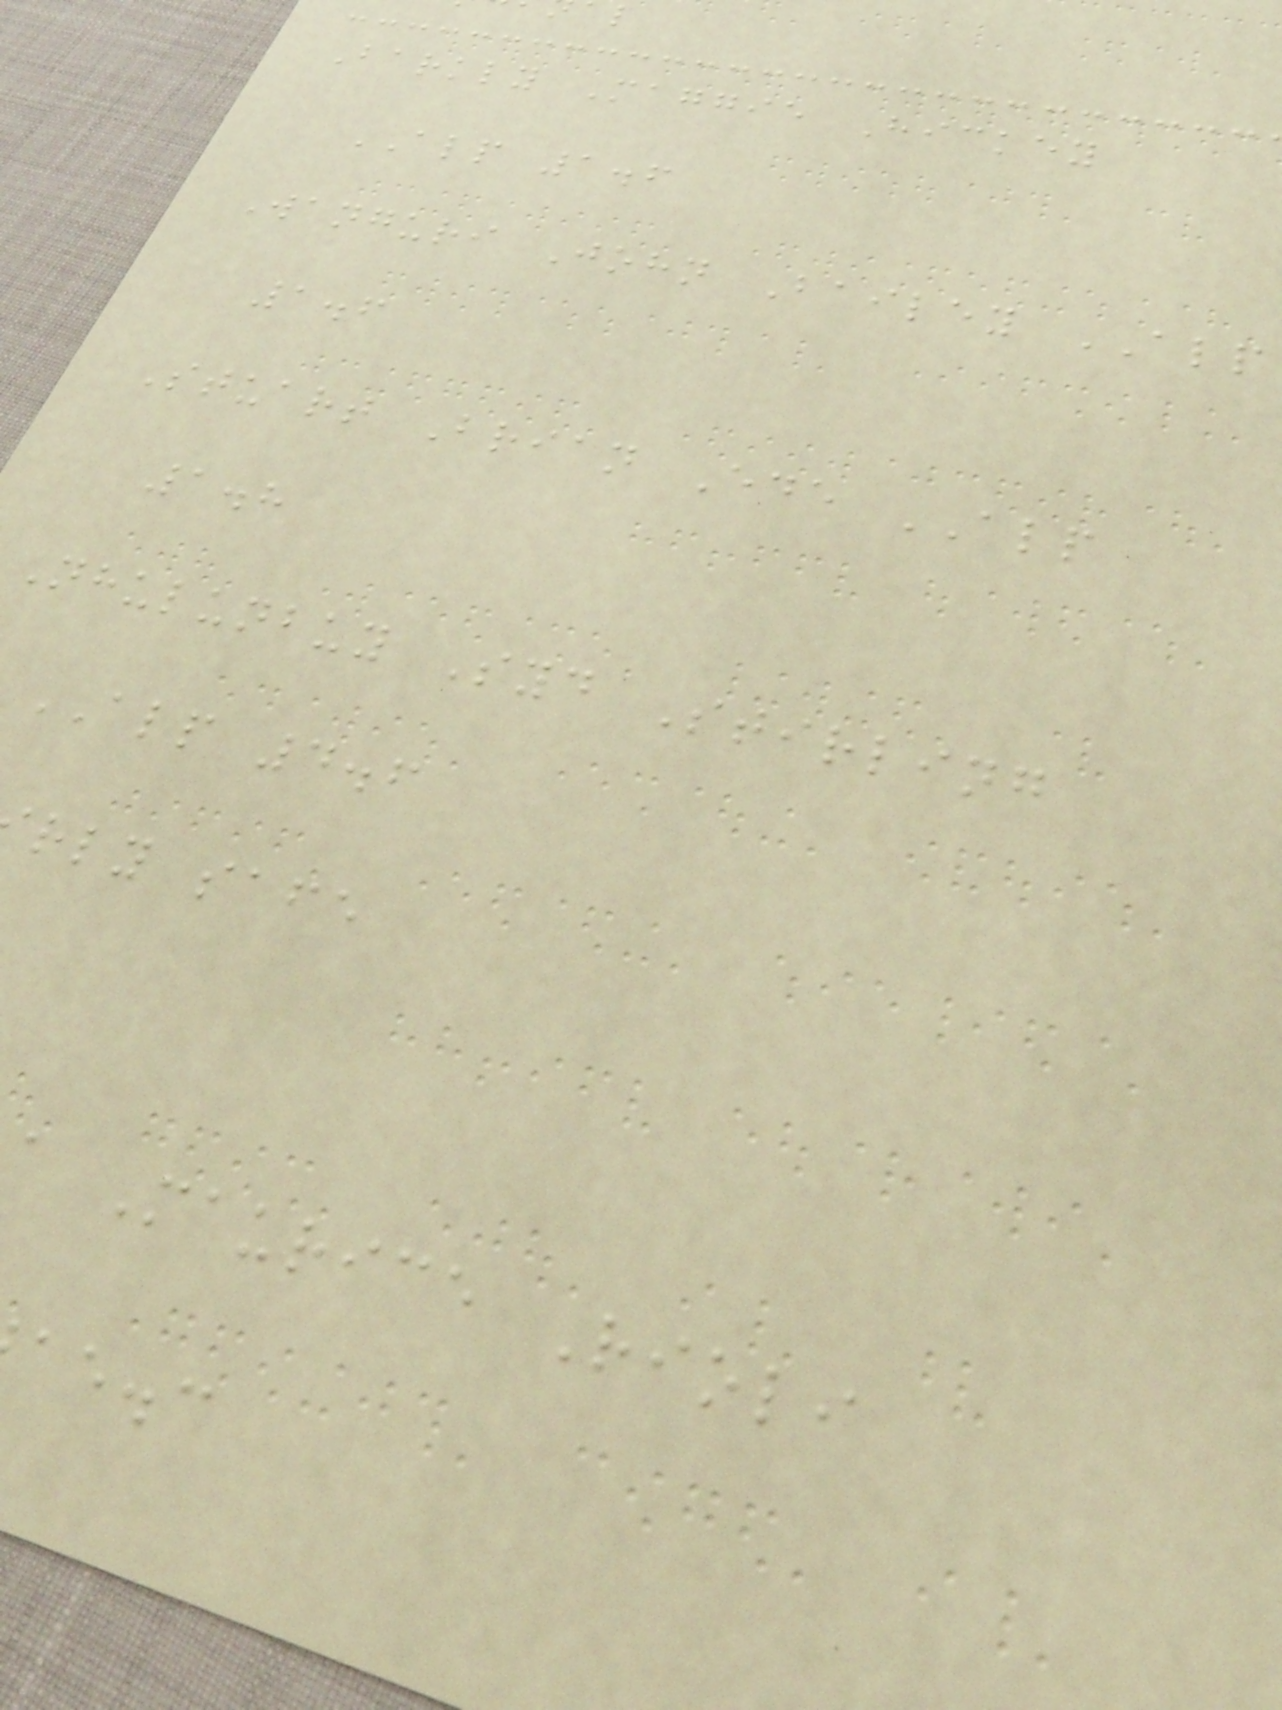Barkly Maggie Hickey
ALP 1.6
Wanguri John Bailey ALP
1.6
Stuart Brian Ede ALP
1.8
Nhulunbuy Syd Stirling
ALP 4.6
rly safe
a Maurice Rioli
ae.c
